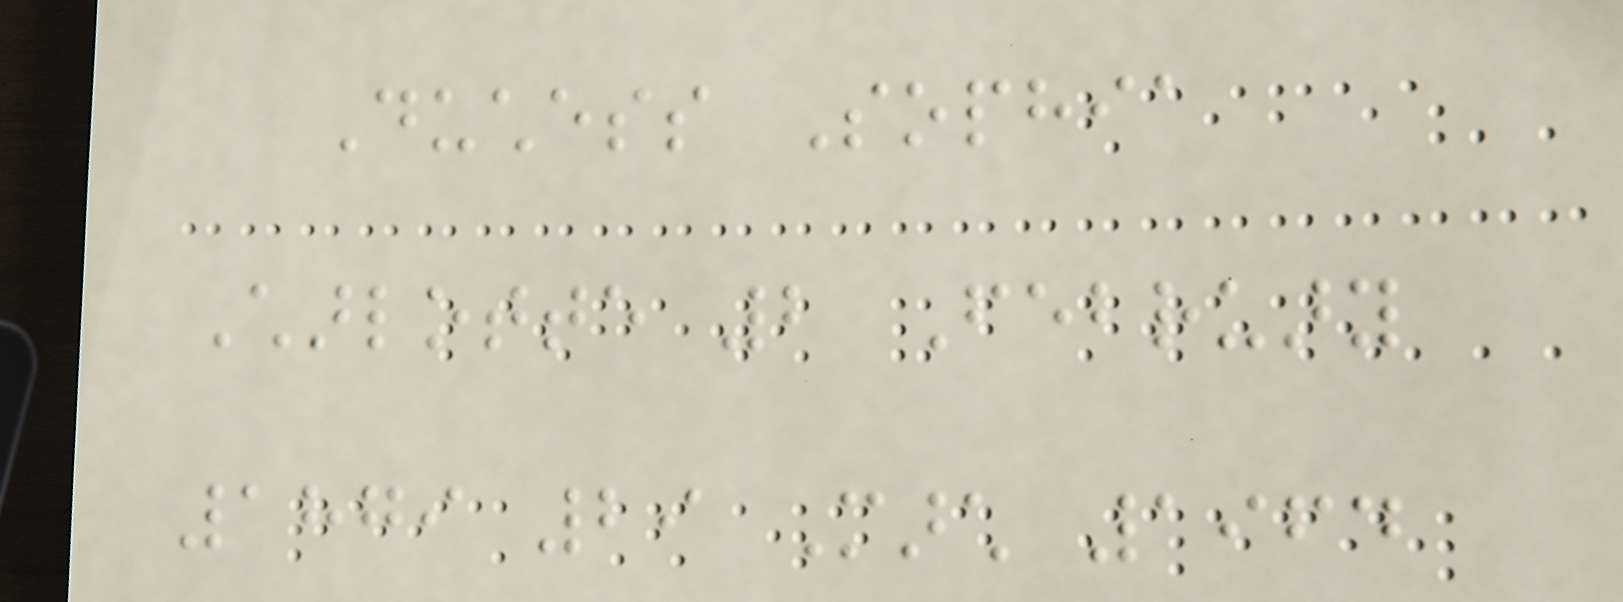Duchess Sophia
Charlotte 2 February
1879 29 March 1964
